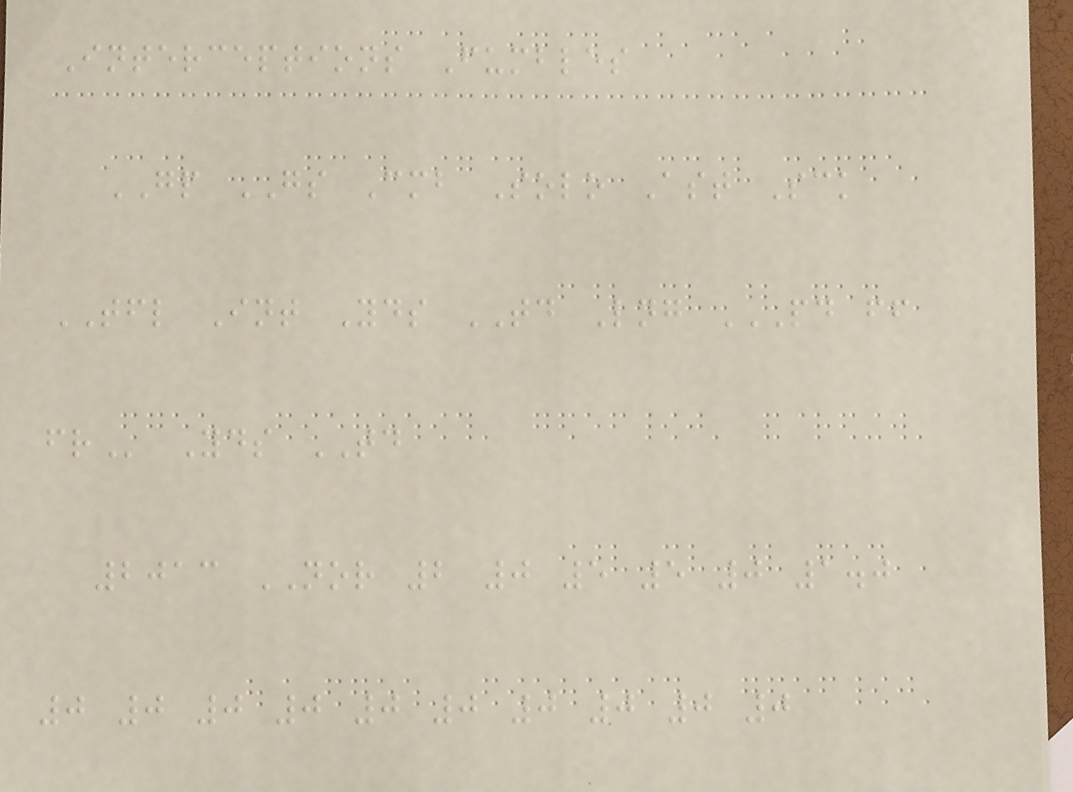Interceptions Fumbles
GP GS Cmb Solo Ast Sck
TFL Int Yds TD Lng PD FF
FR Yds TD
2013 NOR 2 0 5 5 0 1.0
0 0 0 0 0 0 0 0 0 0
